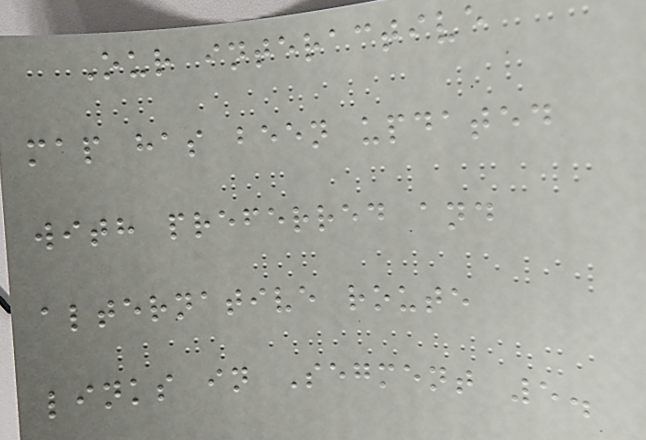Our interactive
map has been updated
with preferred and
alternative route
links in Segment 5.
